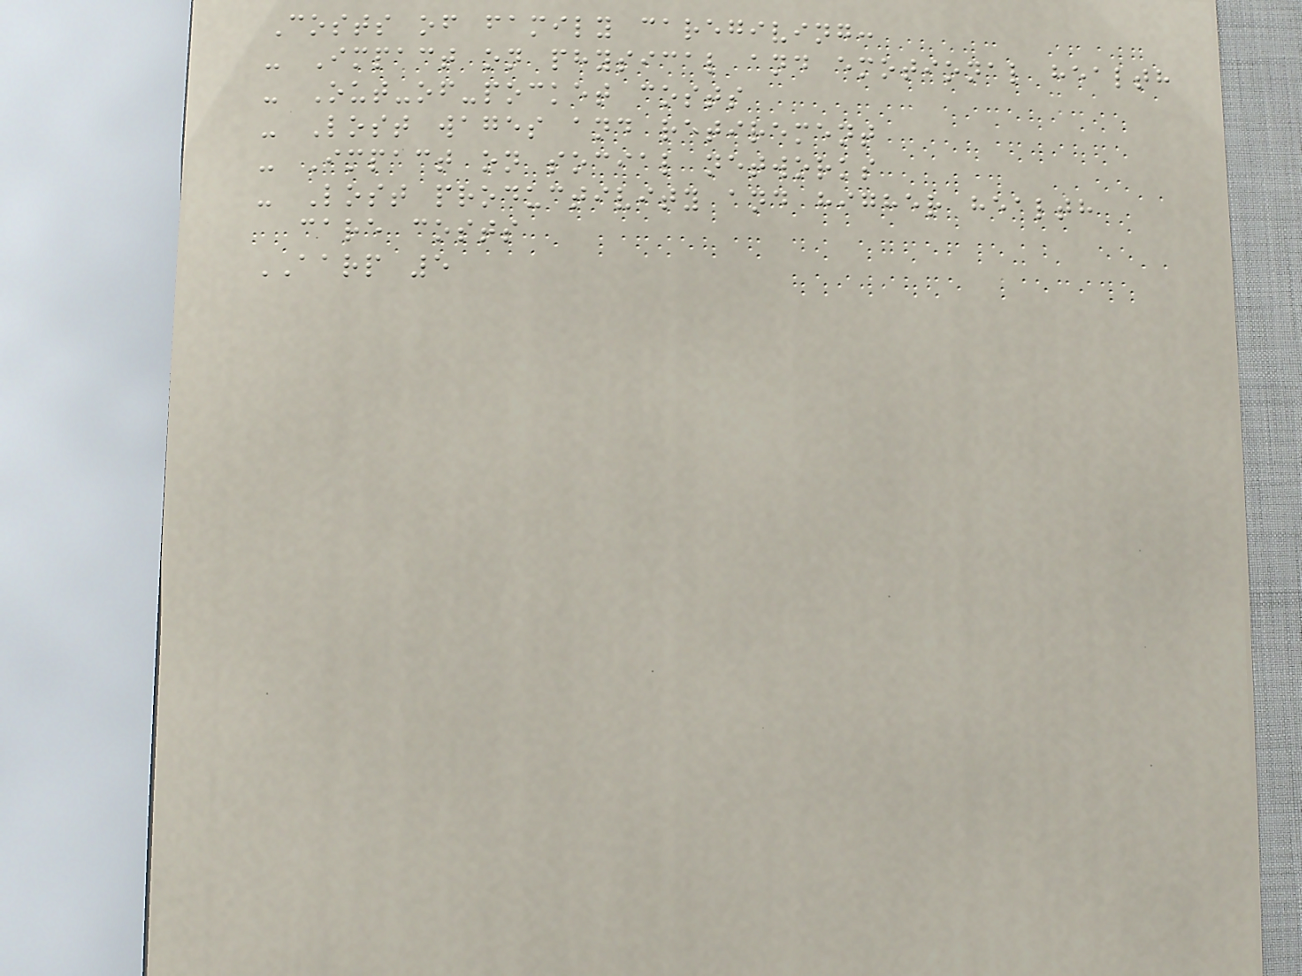Costs of family caregiving:
- Impact on physical and emotional health
- Out-of-pocket costs
- Lost wages and retirement
- Impact on social networks
- Lost productivity and higher health
care costs
AARP 5
